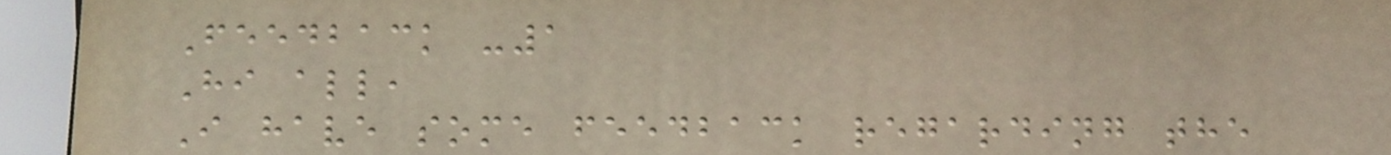Feedback -1
Hi all,
I have some feedback regarding the
